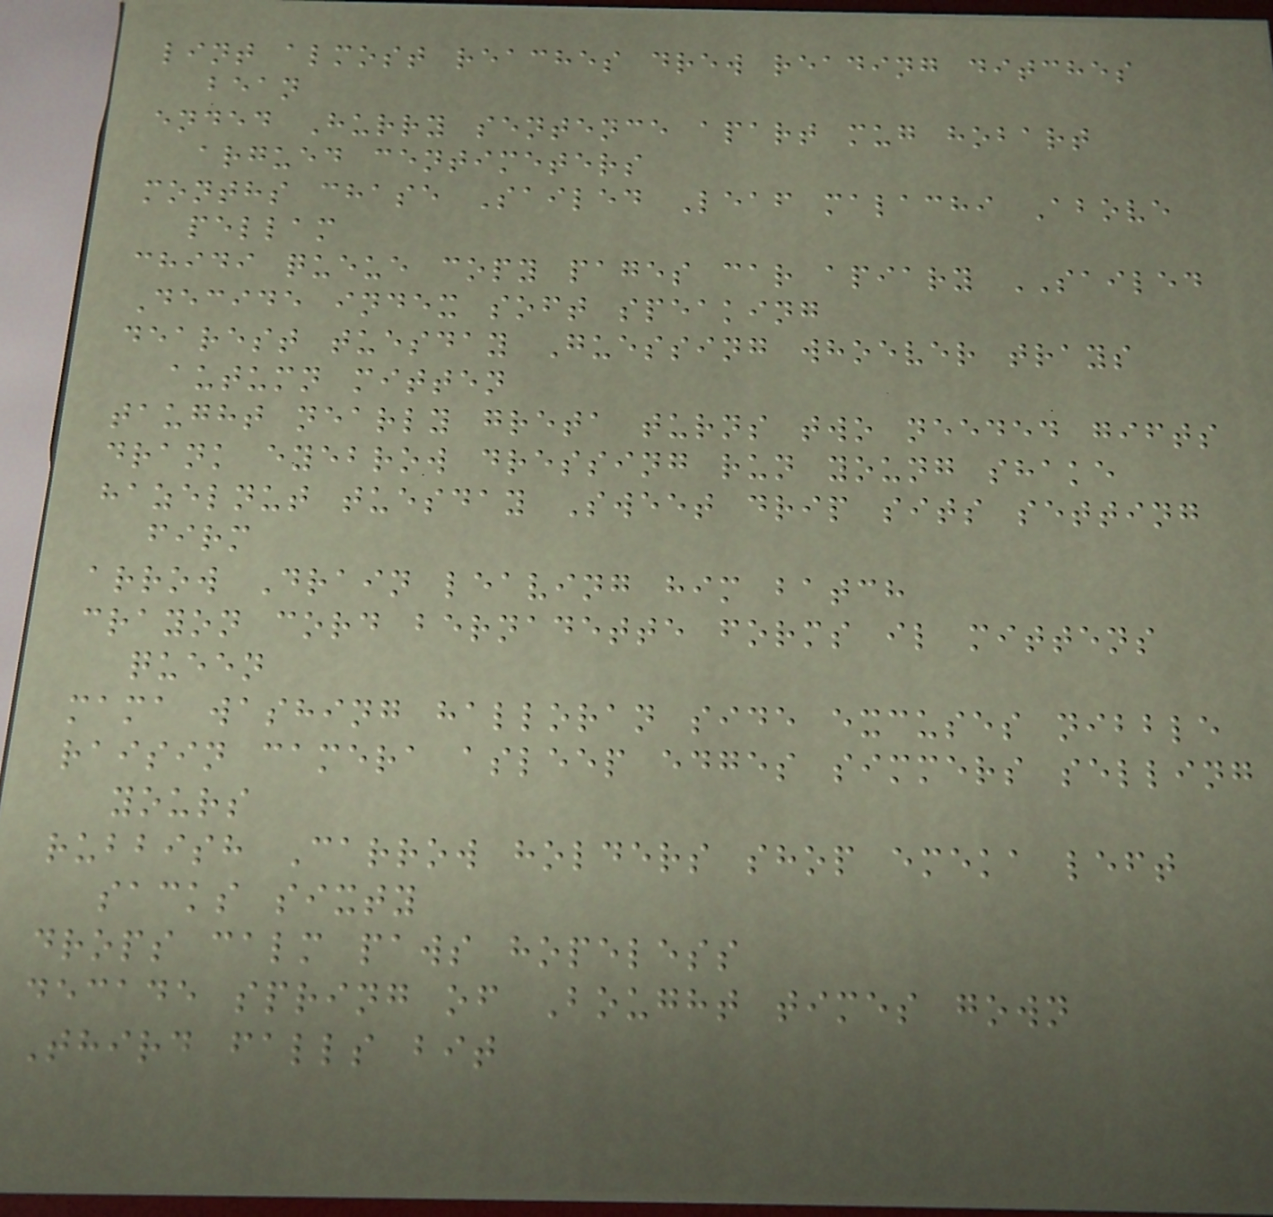lint almost reaches drew reading ditches
bean
ended Hurry sentence apart mug hobart
argued centimeters
months chase Sailed Leaf malachi Above
pellam
chidi queue copy pages car apiary SAILED
Decide index soft speaking
dearest tuesday Guessing whoever trays
autumn mitten
taught nearly greta turns two needed gifts
drank eyebrow dressing run young shake
hazelnut tuesday Sweet drip sits setting
firm
arrow Drain leaving him batch
crayon cord bernadette forms il mittens
queen
mama washing halloran side excuses nibble
raisin camera asleep edges simmers selling
yours
rubbish Carrow holders shop emeka left
sacks sixty
drops calm paws hopeless
decade spring of Bought times gown
Third falls bit
